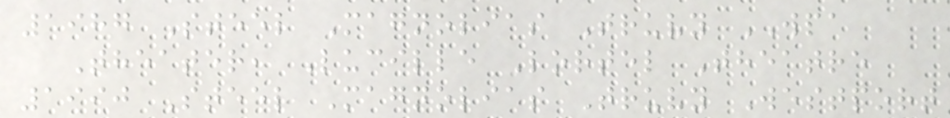1987 Steel Magnolias Truvy WPA
Theater, Lucille Lortel Theatre
1990 Steel Magnolias Truvy Westport
